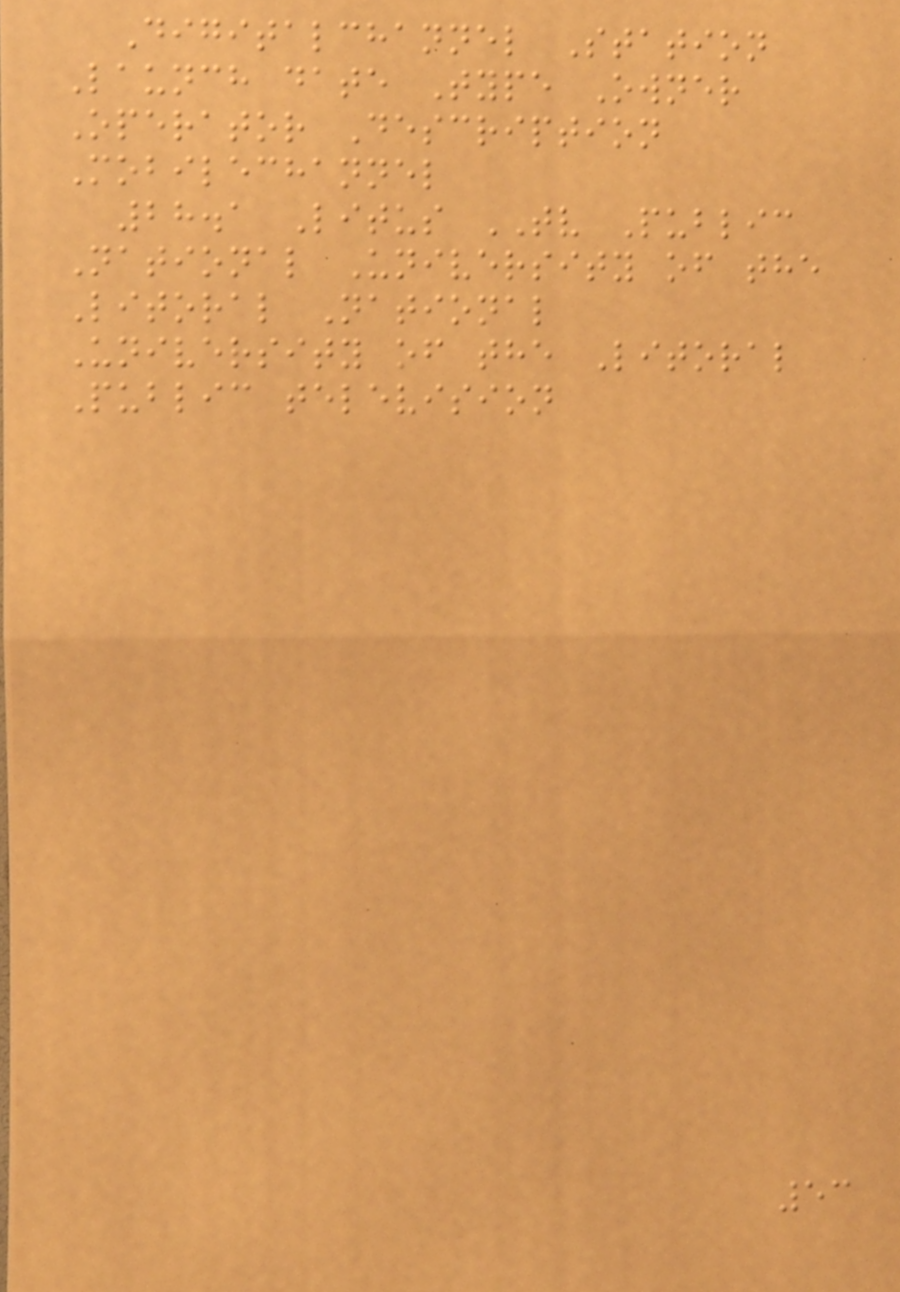Digitalchannel Station
Launch date Type Owner
Operator Description
Mobilechannel
28.1 Litus TV Public
National University of the
Litoral National
University of the Litoral
Public television
53
